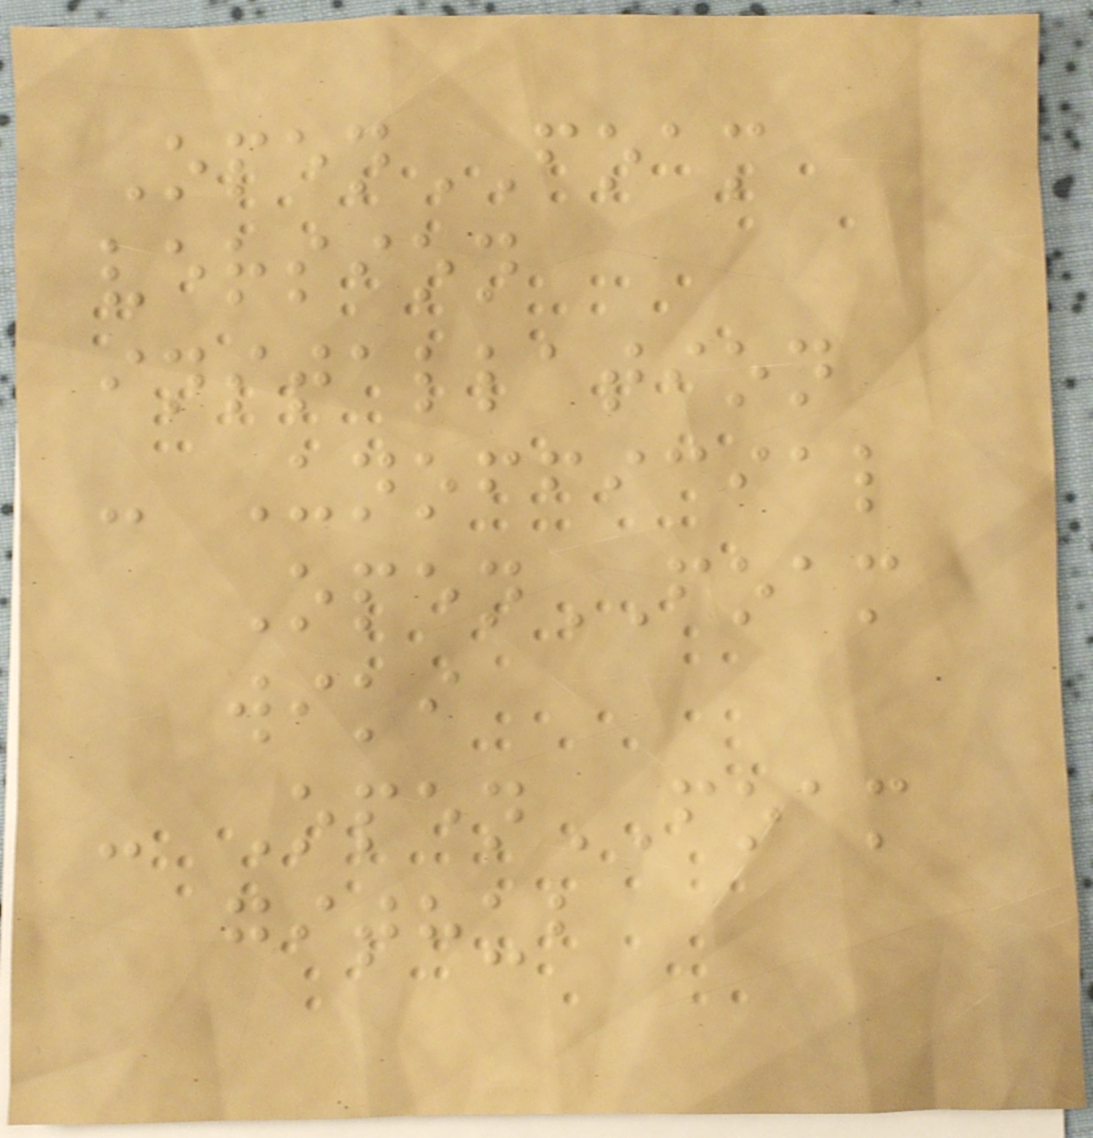OpenFOAM
version
installation
- Unofficial
OpenFOAM
wiki
- OpenFOAM
github
